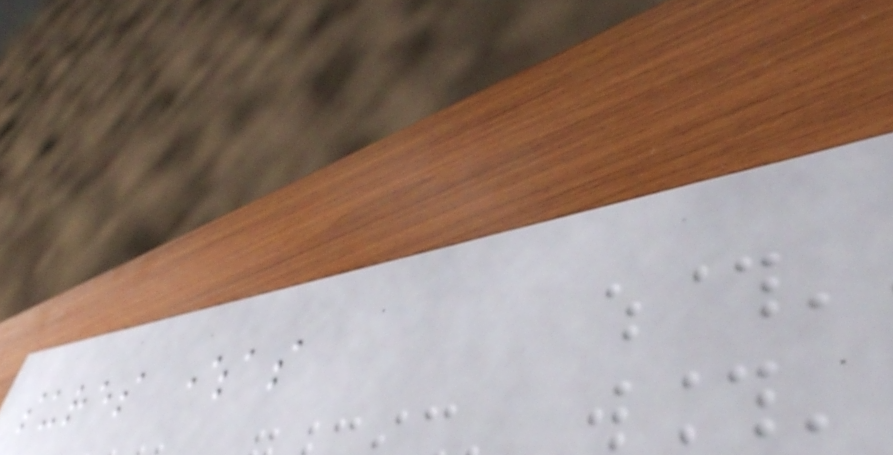sures whereas
